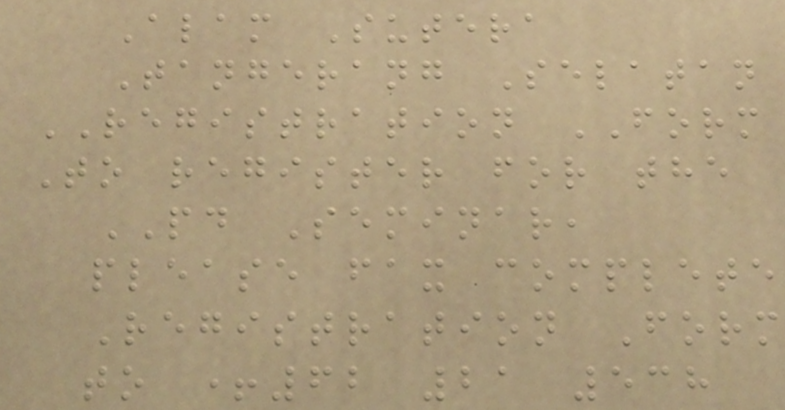Alam Sutera
Tangerang Selatan
REGISTRATION FORM
To register for the
PD Seminar,
please fax complete
Registration Form
to +62 21 538
